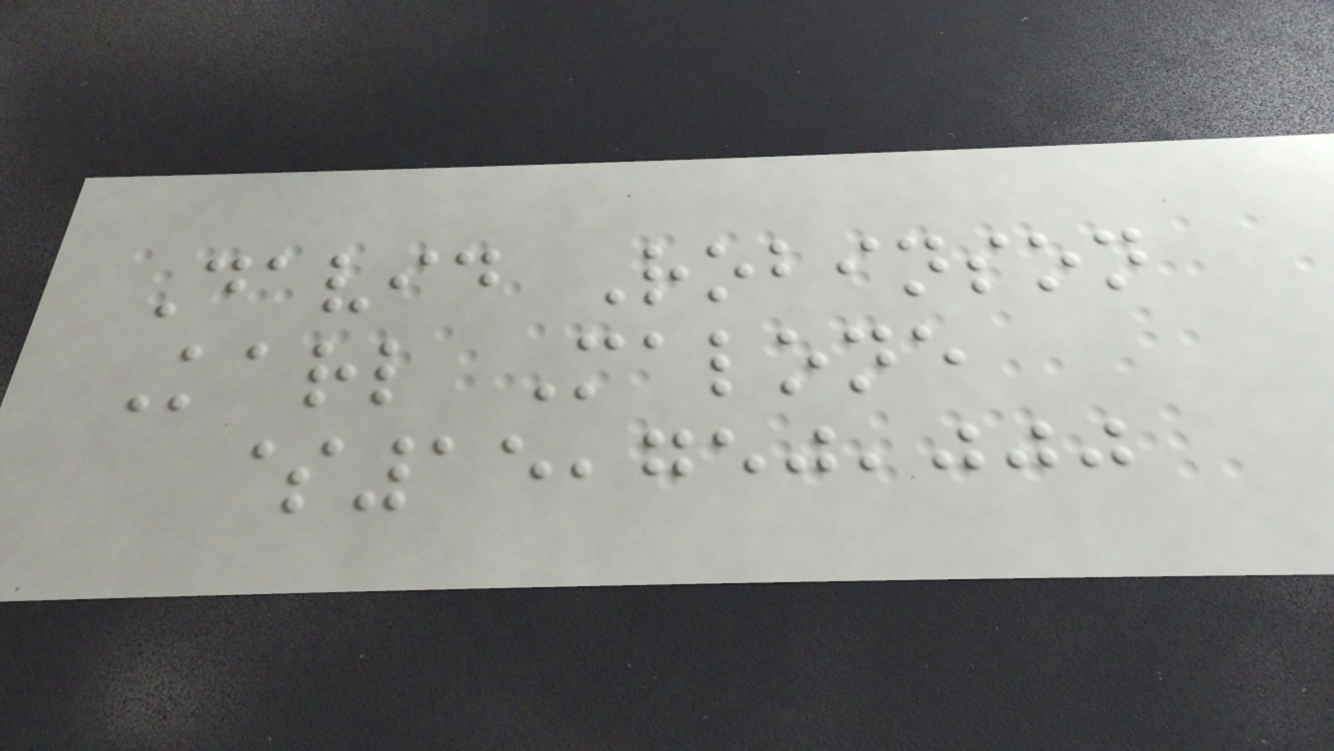David Robinson
Karl Malone
$15,750,000
